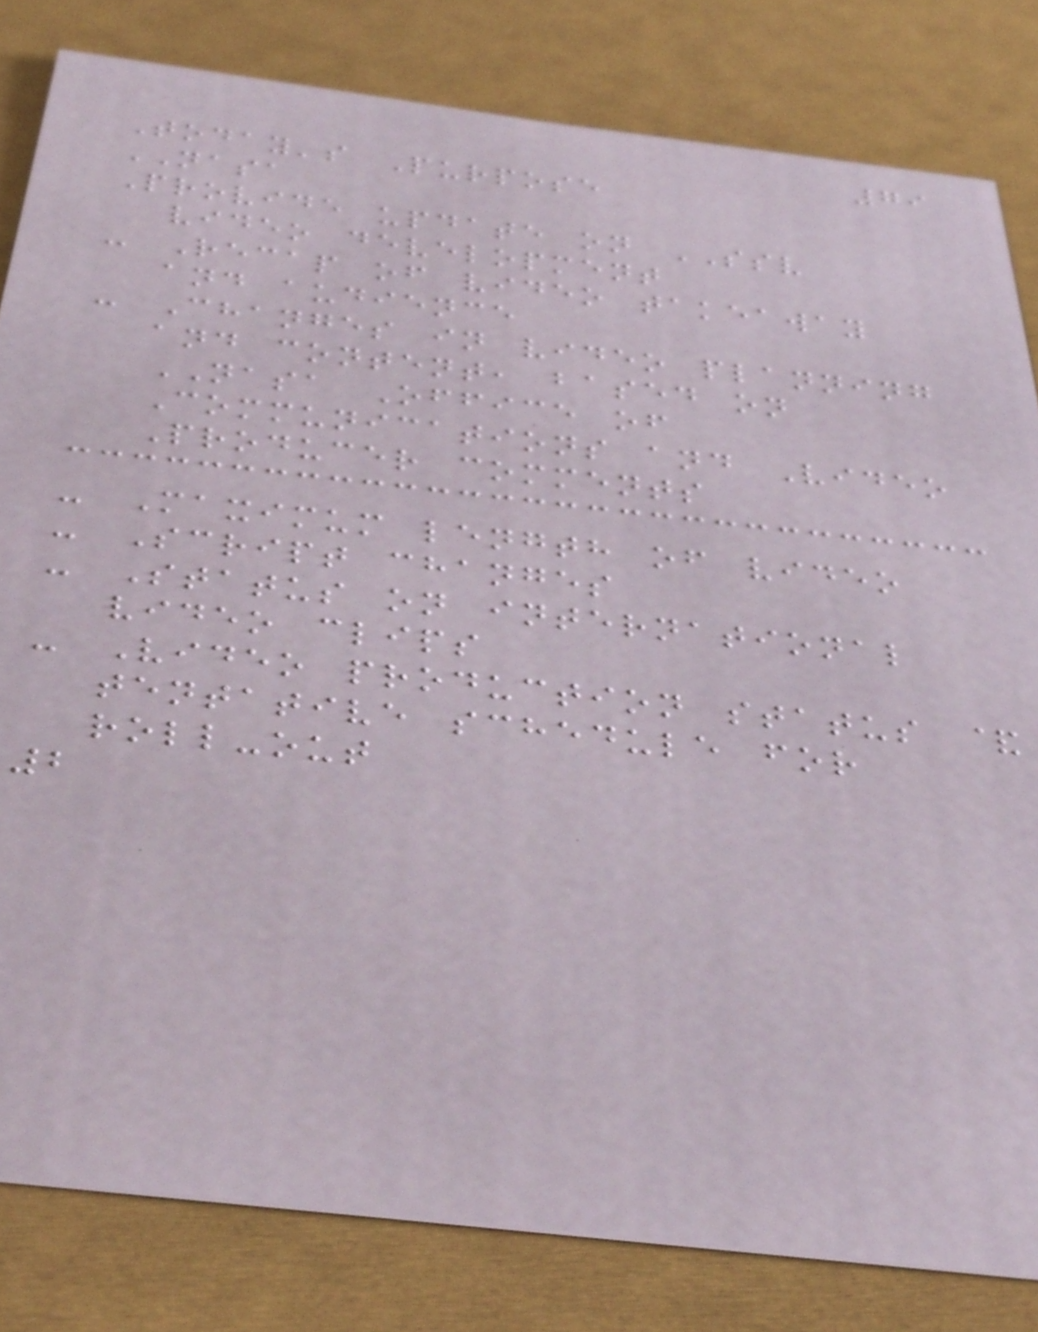79
Today's Purpose
NASA
Provide update on SSV
video development
- Recap of video takeaway
and audience
- Changes in video planning
and content, based on
NASA Office of
Communications and Video
Producer comments
- Maximum length of video
- Script changes
- Status on international
video clips
- Video production status &
tentative schedule for
roll-out
2
